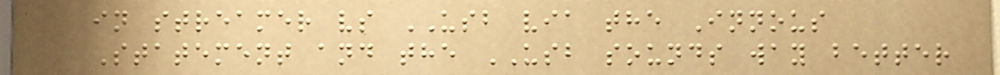in streamer vs USB via the Innous
Statement and the USB sounds way better
